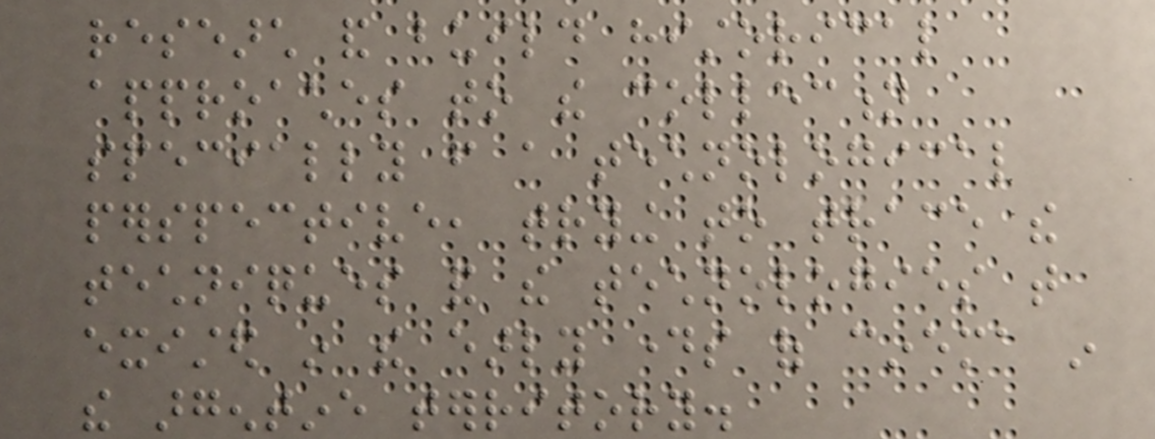research and build historical
approaches to the collection
specially from a technological
perspective, trying to trace the
techniques and the technologies that
existed in the early days of cinema in
the argentine territory.
